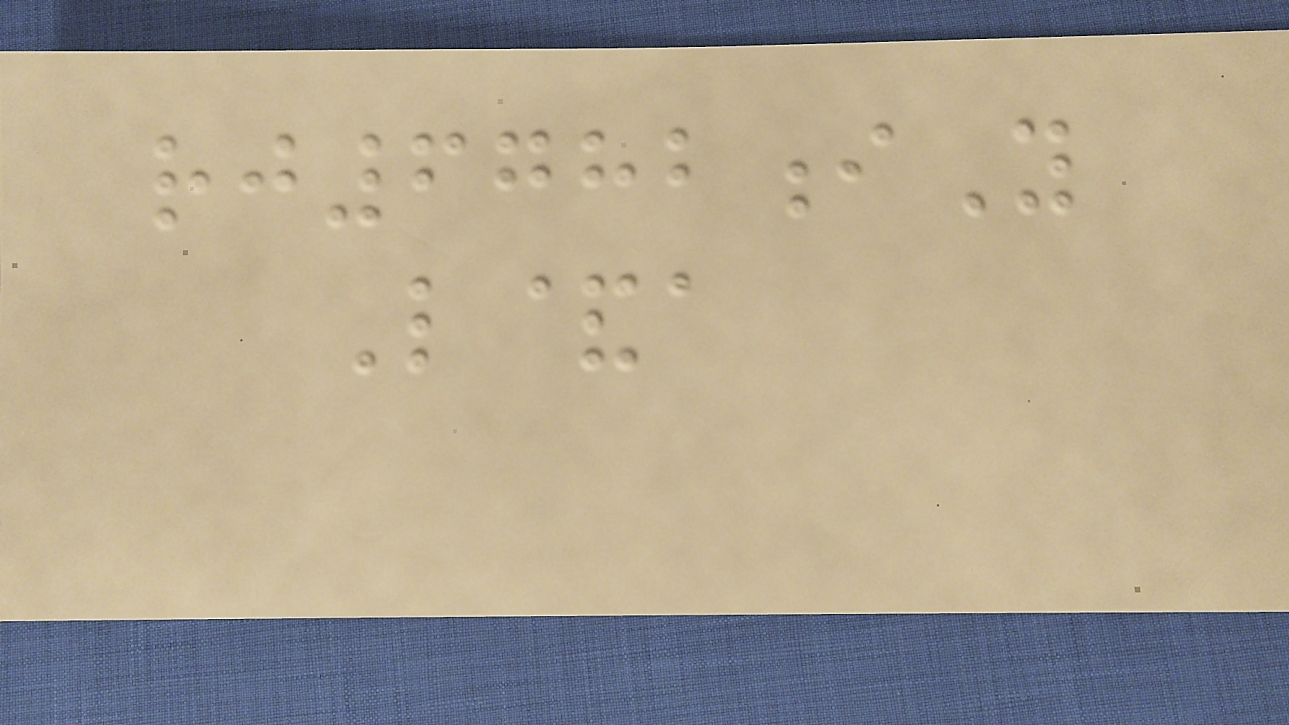rj6782iY
L&a
